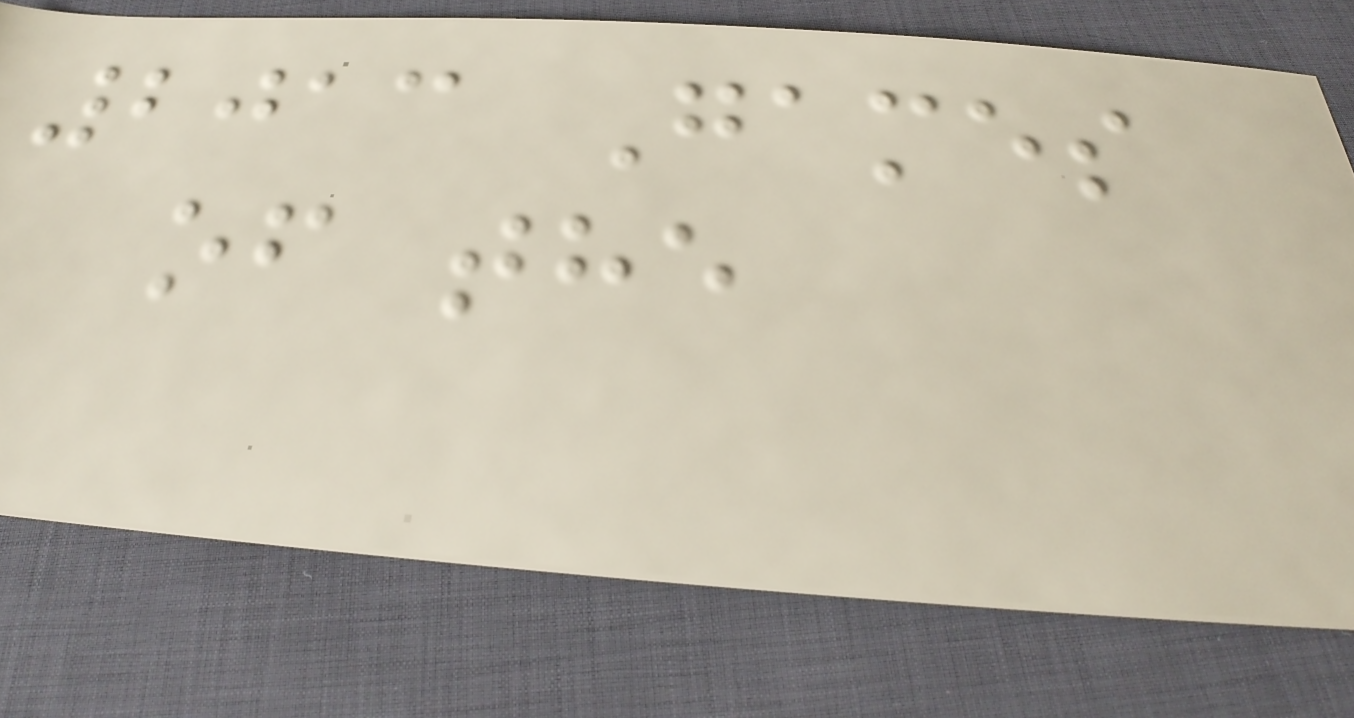2013 Games
of the
